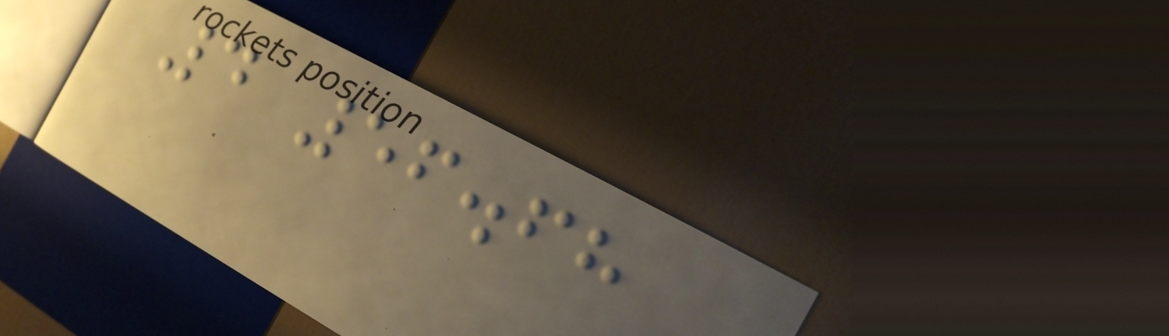4 56.68
